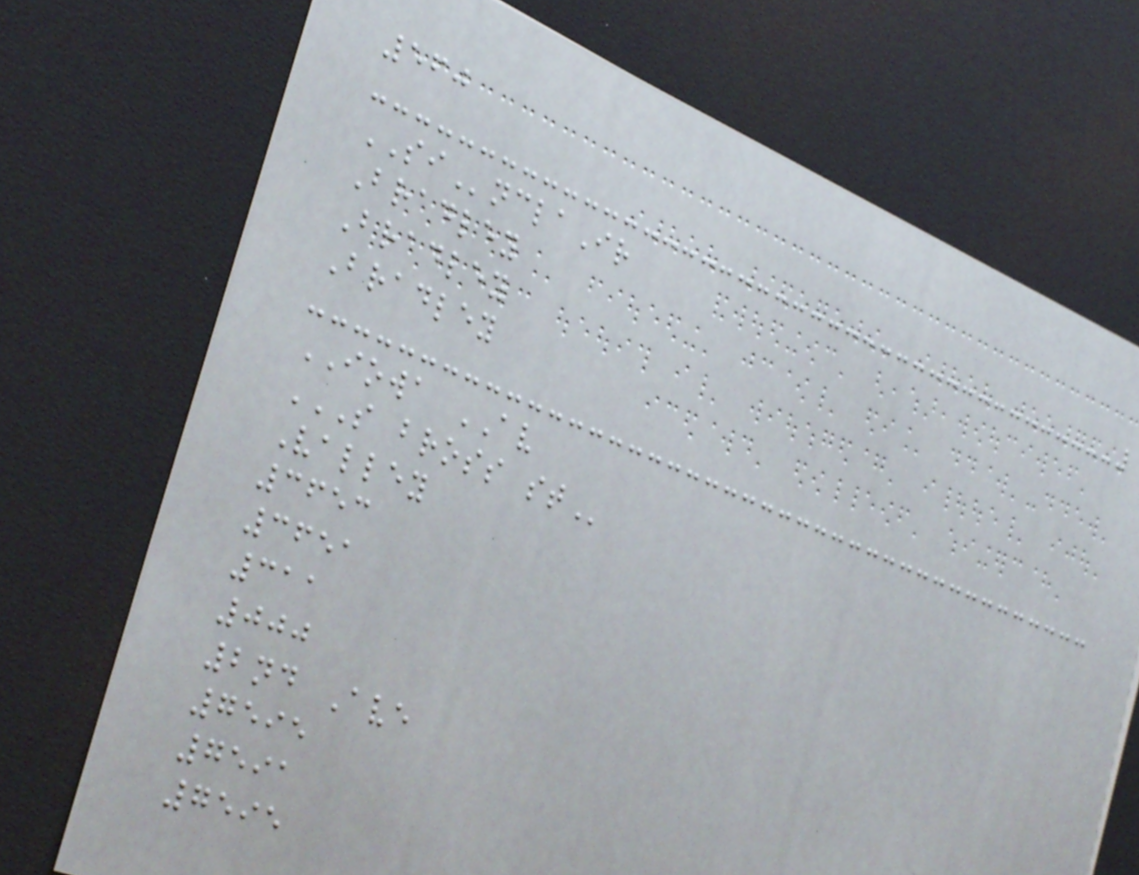560
SInclaIr
Bradley
Bradley
Bradley
IOWA AV
S BROSS ST
Valley
3653
3651
311
000
2nd Ave
7595
7591
7595
